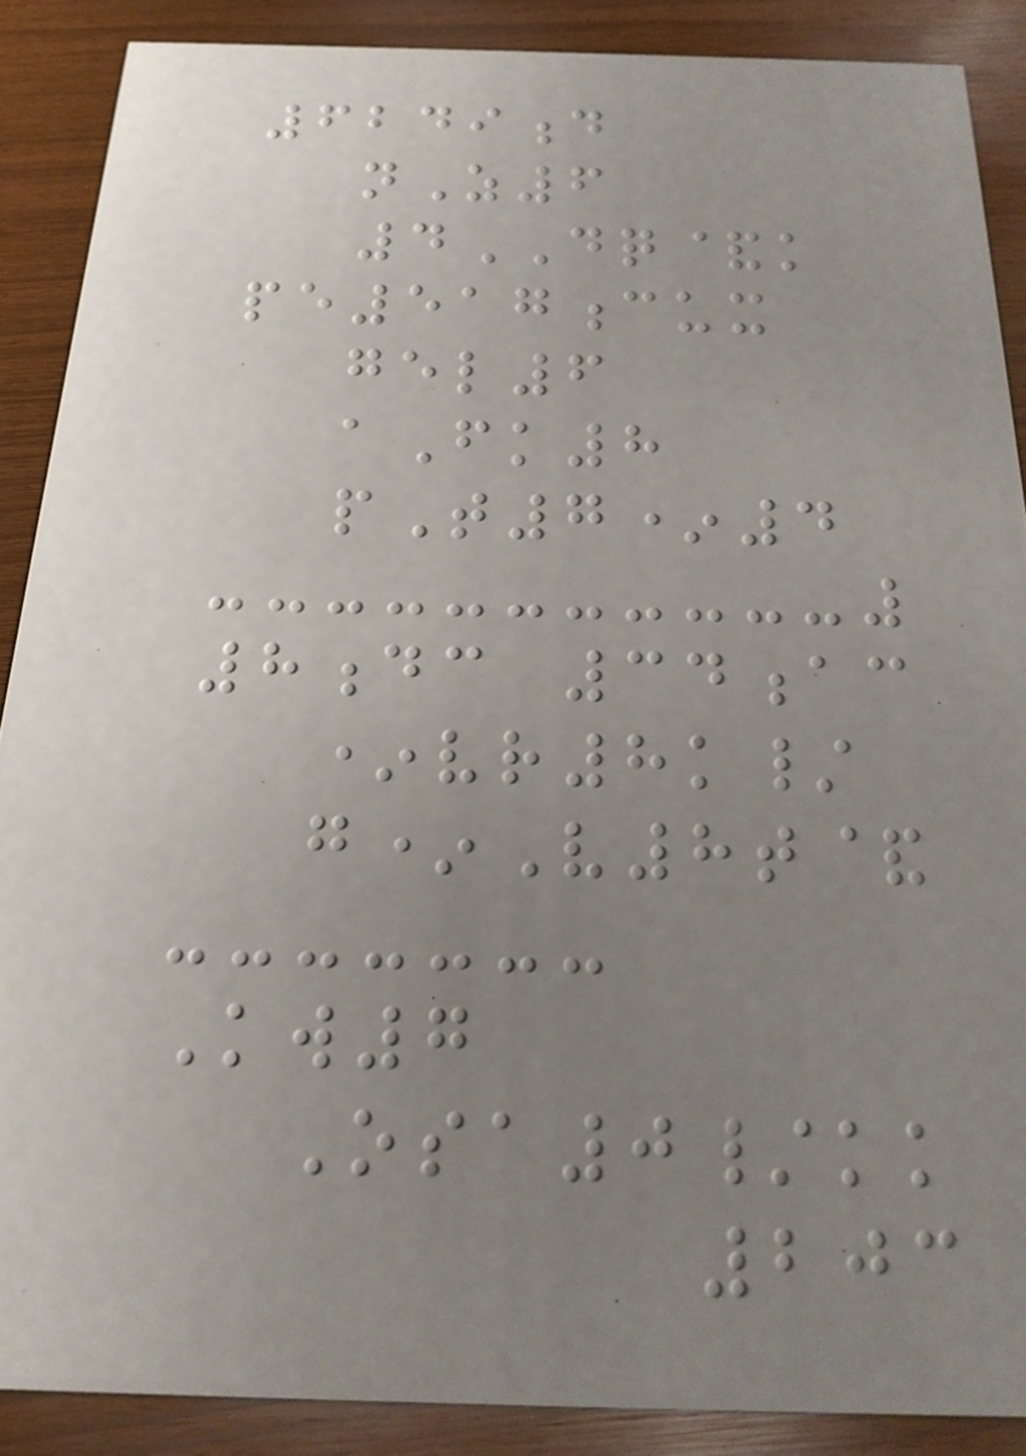6249d
nZ6
4DQ&k
pe517cux
gel6
aFk8
pT7*4
8dc 34ac
*vr8k/
g*V8t&
Kw7
Osa0/kk
203
